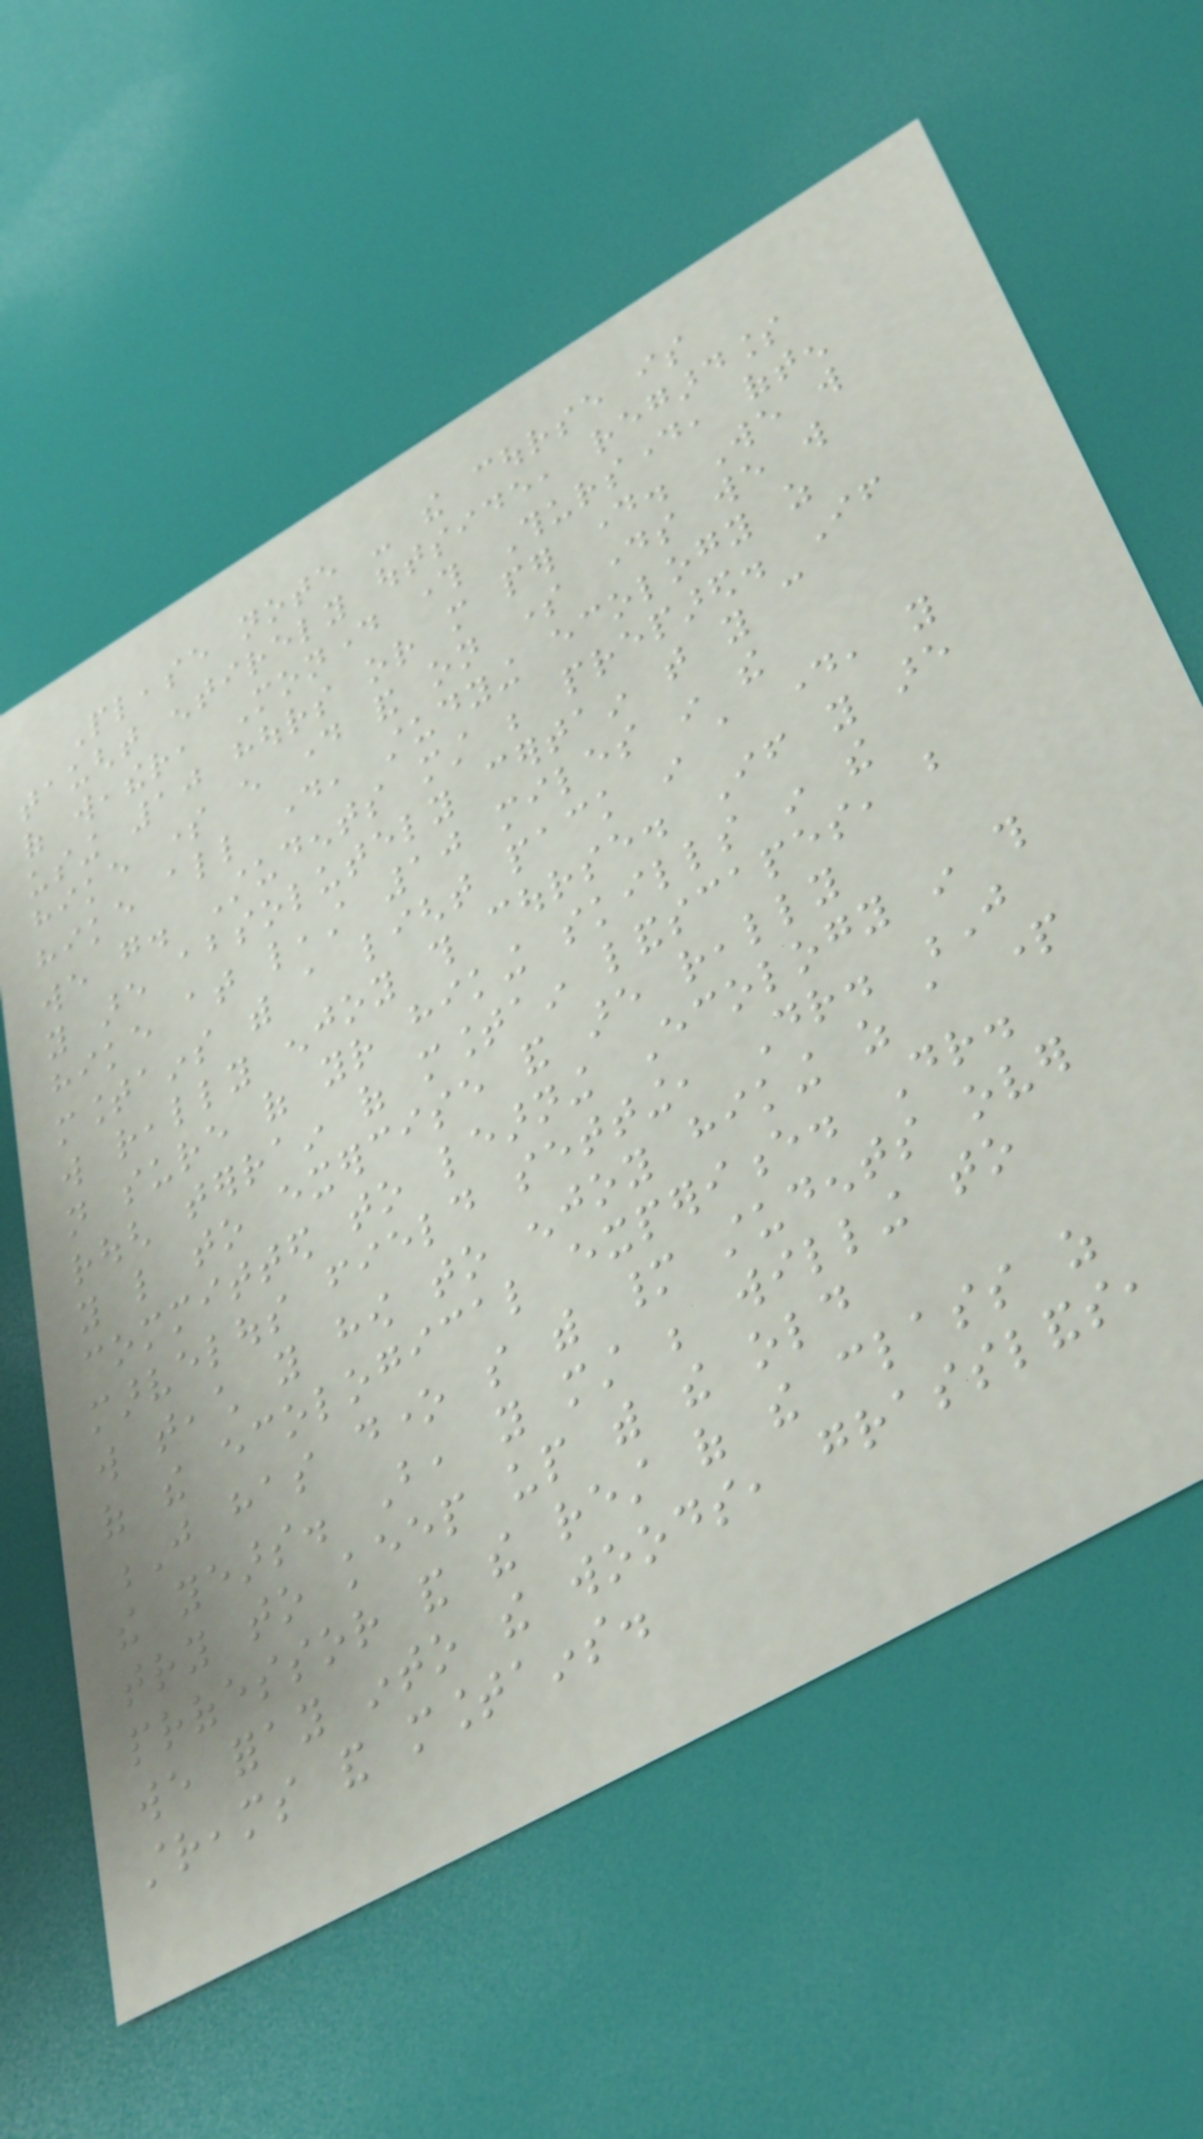Please note - the course is
taught entirely outside, regardless
of weather, Monday through Thursday, often
using 10 hours or more per day. We will
hike some every day and on some days we will
hike all day, studying ecology as
we go. Students must be prepared. If
you are absolutely certain that you can
hike at least 10 miles in the
mountains with a light pack in a day, you
will really enjoy this course. If you are
not sure of your hiking skills in the
rough terrain of mountain landscapes, but
you like to exercise and are really
committed to learning Ecology in this
marvelous field setting, Dr. J
will teach you how to enjoy hiking as a part
of the ecological experience. Dr.
J has done so with many students over
the years. But, you must be willing to
try to keep up with the old
professor and the rest of the class as
we foray into the woods, grasslands,
streams and mountains.
